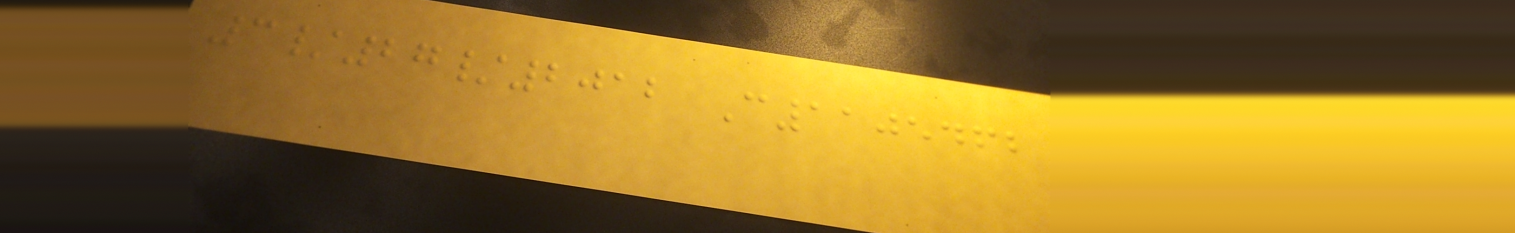3/27/2012 C1105462
